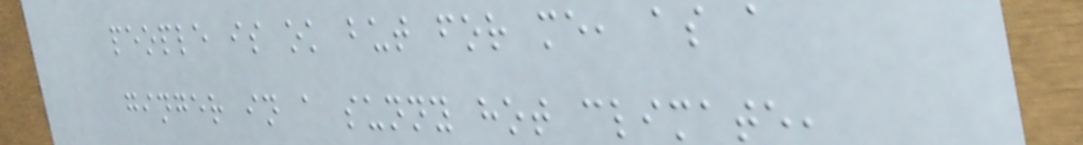people is ok but for me, as a
ginger in a sunny hot climate,
